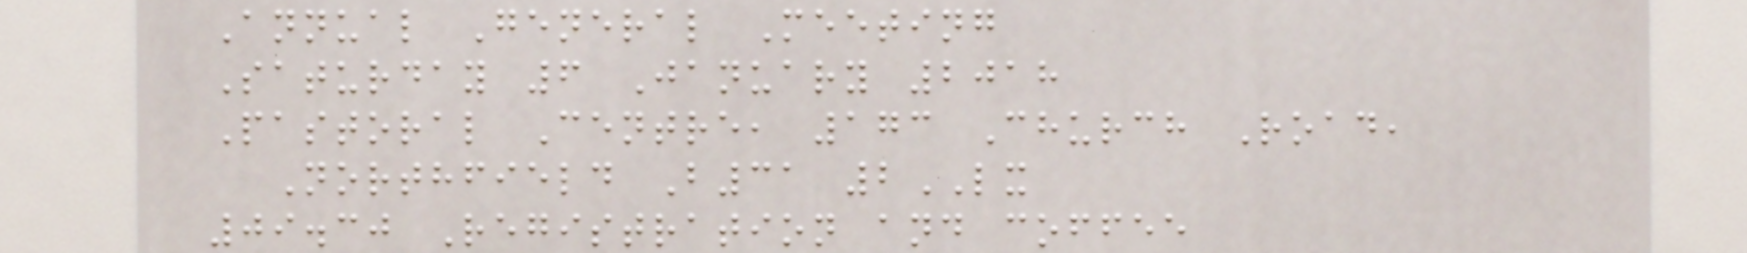Annual General Meeting
Saturday 6 January 2018
Pastoral Centre, 173 Church Road,
Northfield B31 2LX
09.30 Registration and coffee
